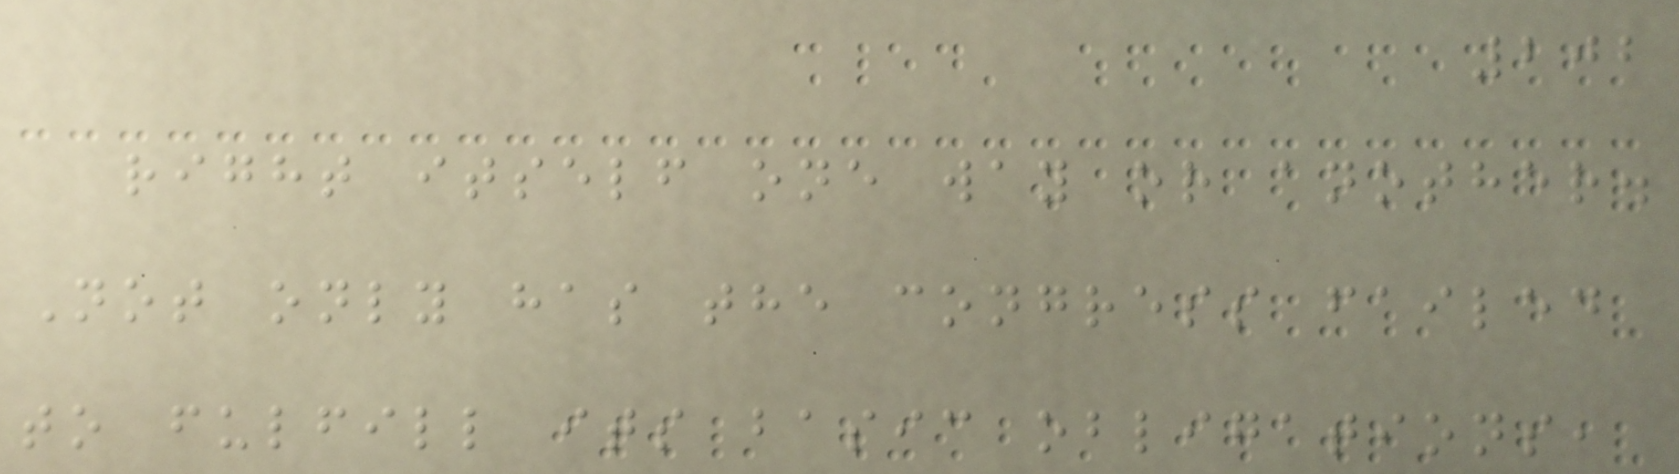202
right itself one way or another.
Not only has the congress failed
to fulfill its basic obligations,
